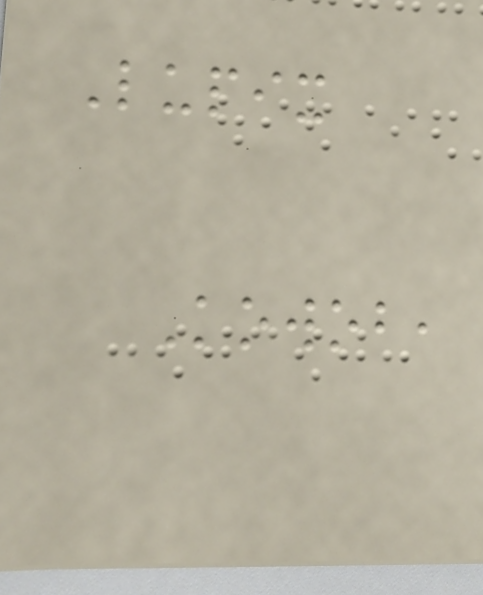Lupix
Kowob,
